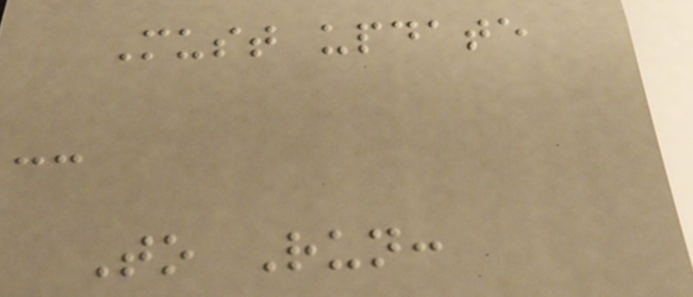Must update
--
To Run:
